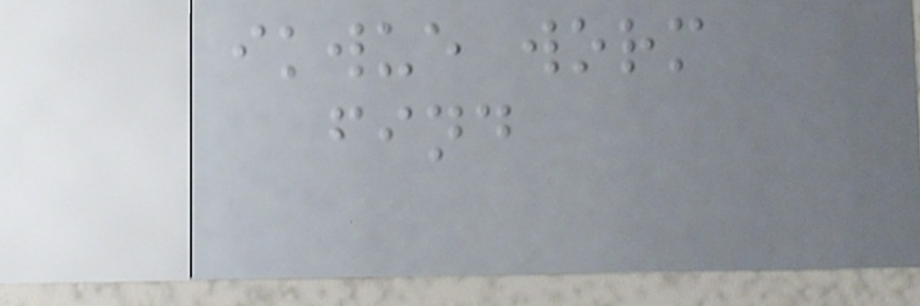ikwue worm
find
